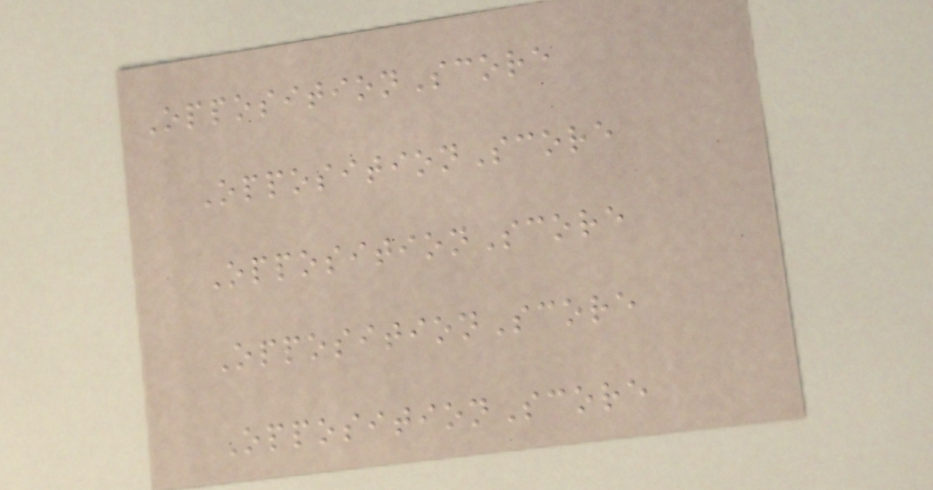OppositionScore
OppositionScore
OppositionScore
OppositionScore
OppositionScore
